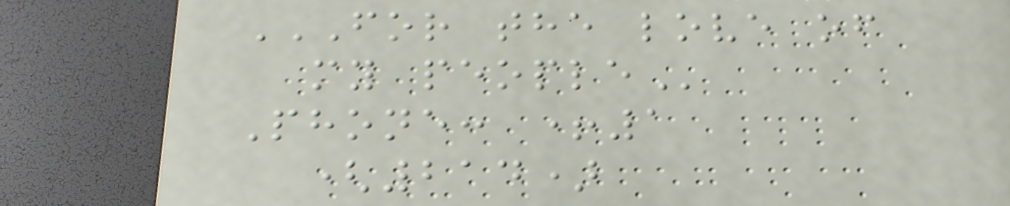FOR THE LOVE OF
MY PEOPLE
Phone: +1
(214)
